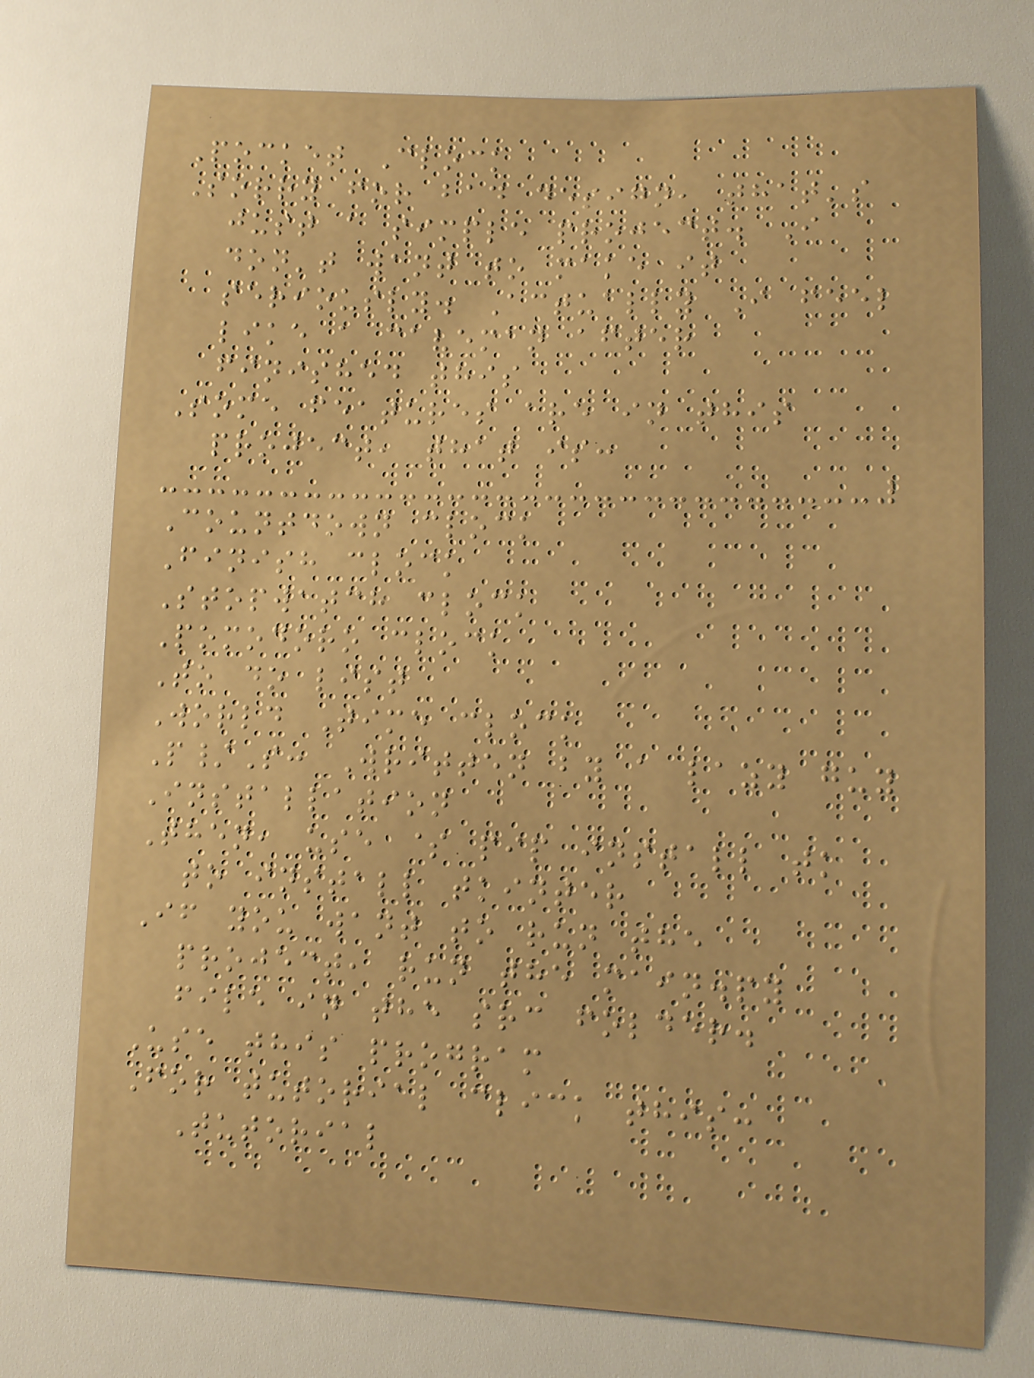Pocket Clock
Sorry for bad design, that's
just a simple project. I
don't want to make it
seriously. Actually I feel
like a caveman after
finished this
Some features are in this
project, that is:
Countdown clock
Finish clock
Stopwatch clock
Pomodoro clock
To do list
World Time clock
P/S: Written by a lazy guy
Installation
Then, use $ pip install tk
to install tkinter
If you want to run the
project, run the main.py
file in the src folder.
Use this program
For tutorial click this:
Tutorial
